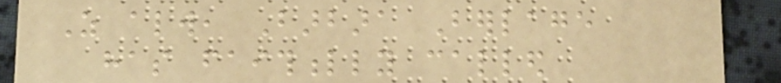As always, Barbara Berlage
has faithfully called
